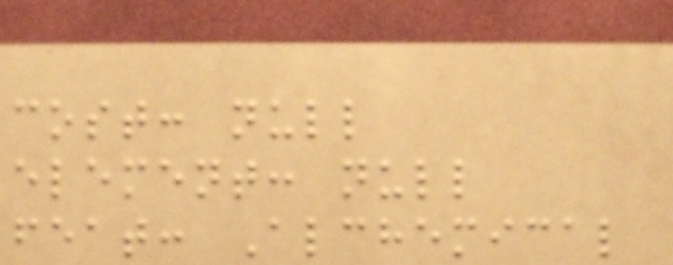cost: null
element: null
feat: Alchemical
